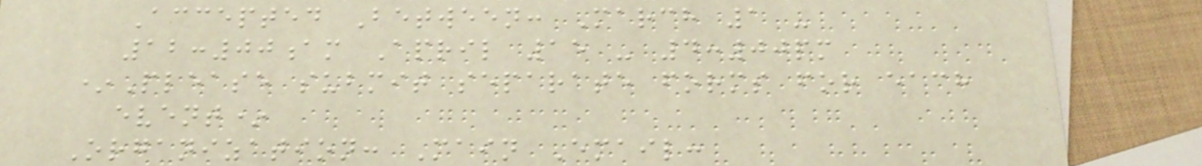Accepted Between: March 1 -
12:00am April 15 - 4:00pm
*Please submit separate forms for each
event*
Organization: Main Email:
